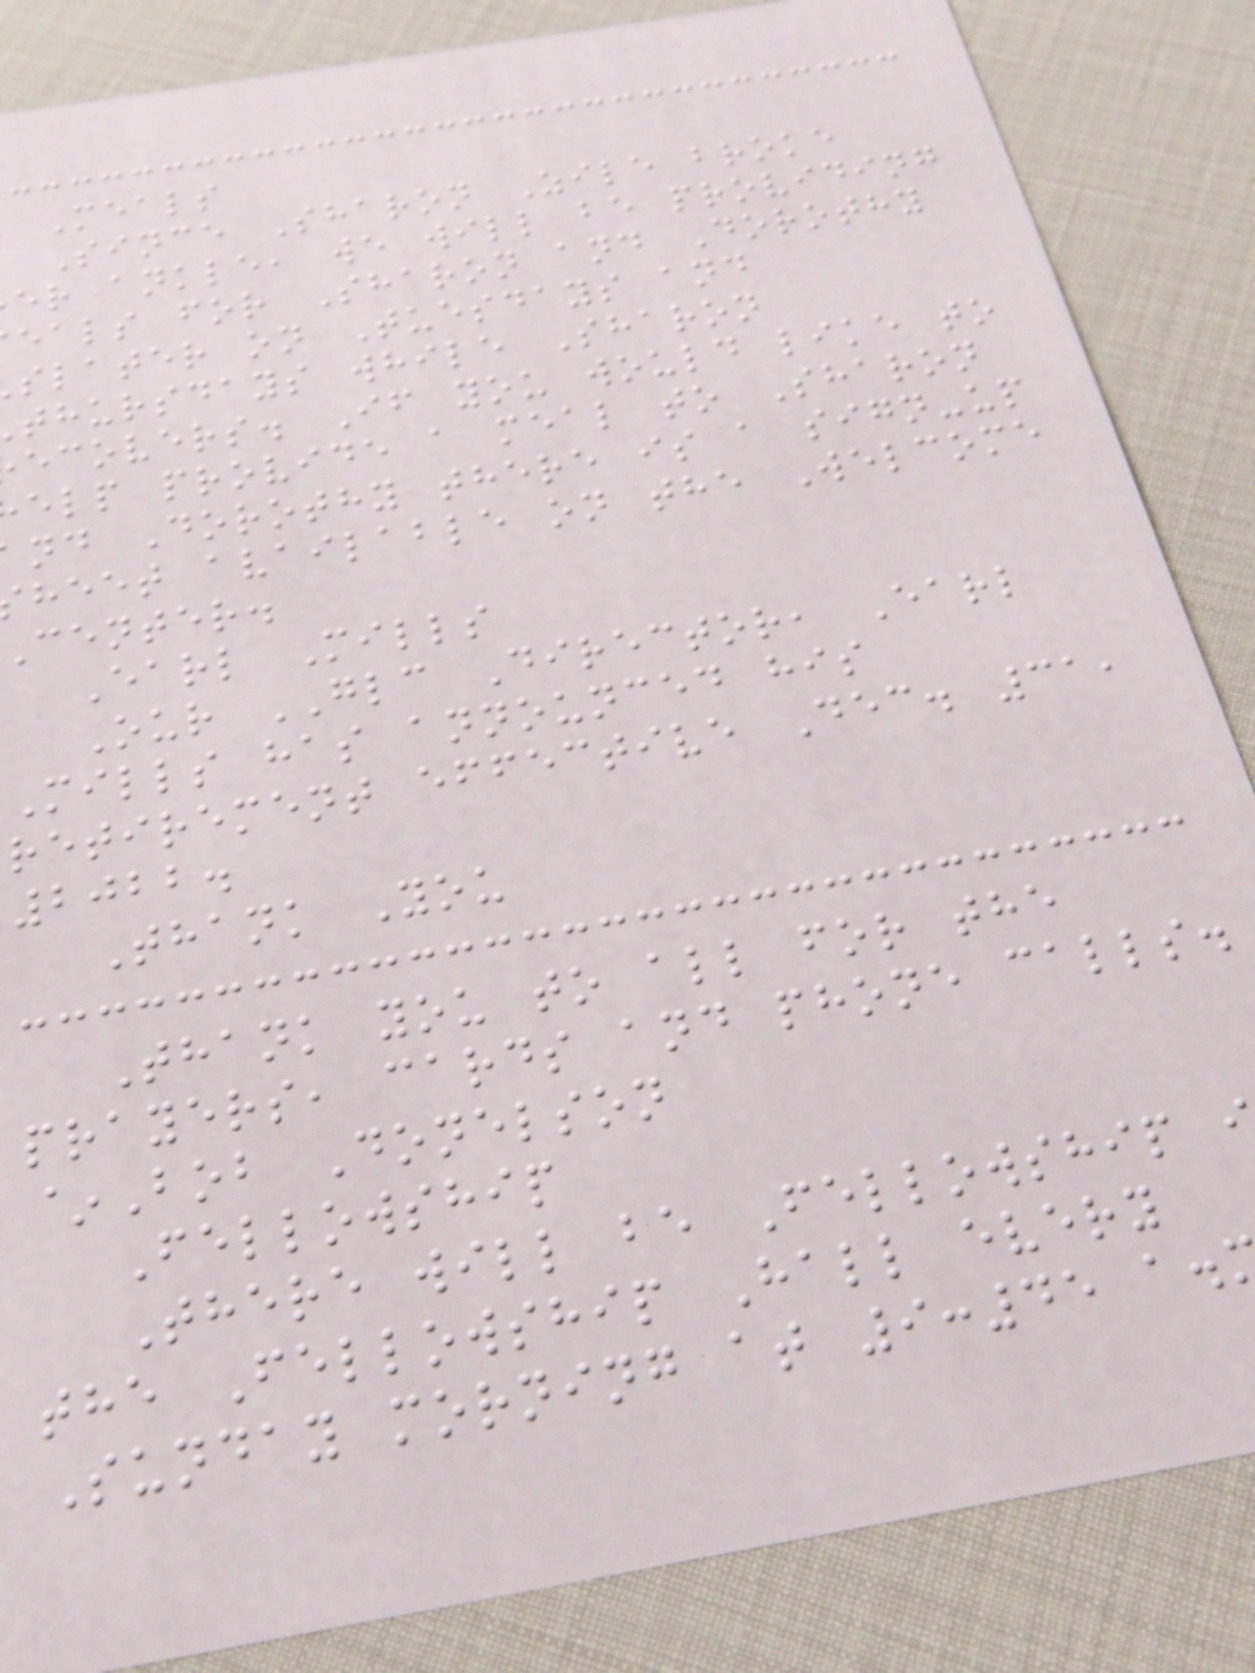Meals
Since Sharon Zile broke
er ankle, we will be providing
eals for Sharon and Dorothy
slater on Tuesdays and
thursdays while Sharon
ecovers. If you would like to
elp provide a meal to Sharon
nd Dorothy there is a sign-up
heet available on the Welcome
center.
Earl Mills
Our GLC Director, Earl
Mills has announced his
retirement effective Dec. 31,
2022.
Thank You
Thank you to all for the
prayers, cards and phone calls.
~Bob Donelson
Fellowship
There will be Fellowship
the Fellowship Hall every
Sunday morning at 9:45 a.
